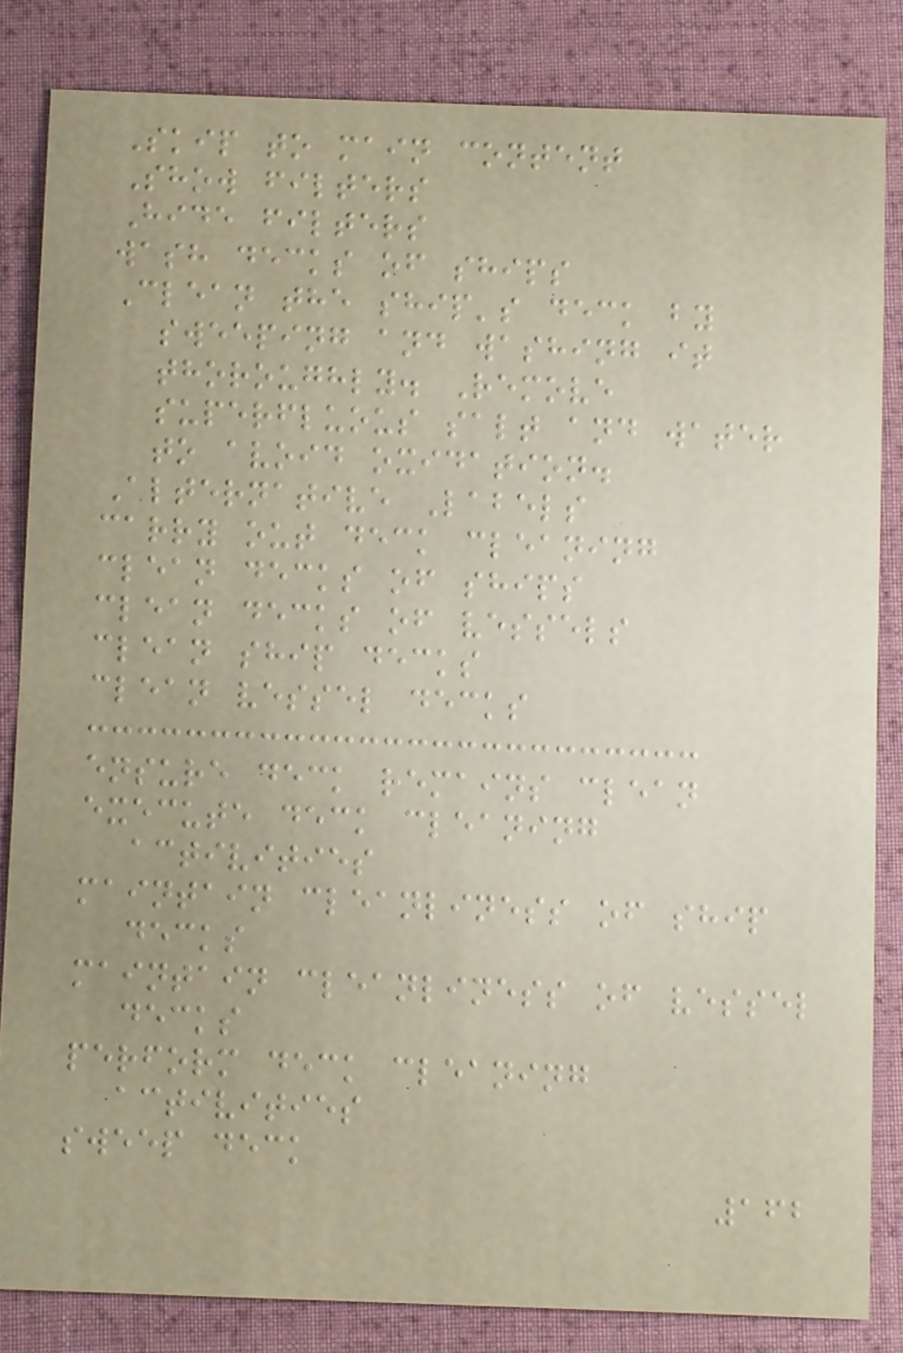Skip to main content
Show filters
Hide filters
wash decks of ships
Clean the ship's deck by
sweeping and washing it
thoroughly. Remove
superfluous salt and water
to avoid oxidation.
Alternative Labels
carry out deck cleaning
clean decks of ships
clean decks of vessels
clean ship decks
clean vessel decks
ensure deck remains clean
execute deck cleaning
activities
maintain cleanliness of ship
decks
maintain cleanliness of vessel
decks
perform deck cleaning
activities
sweep deck
162
